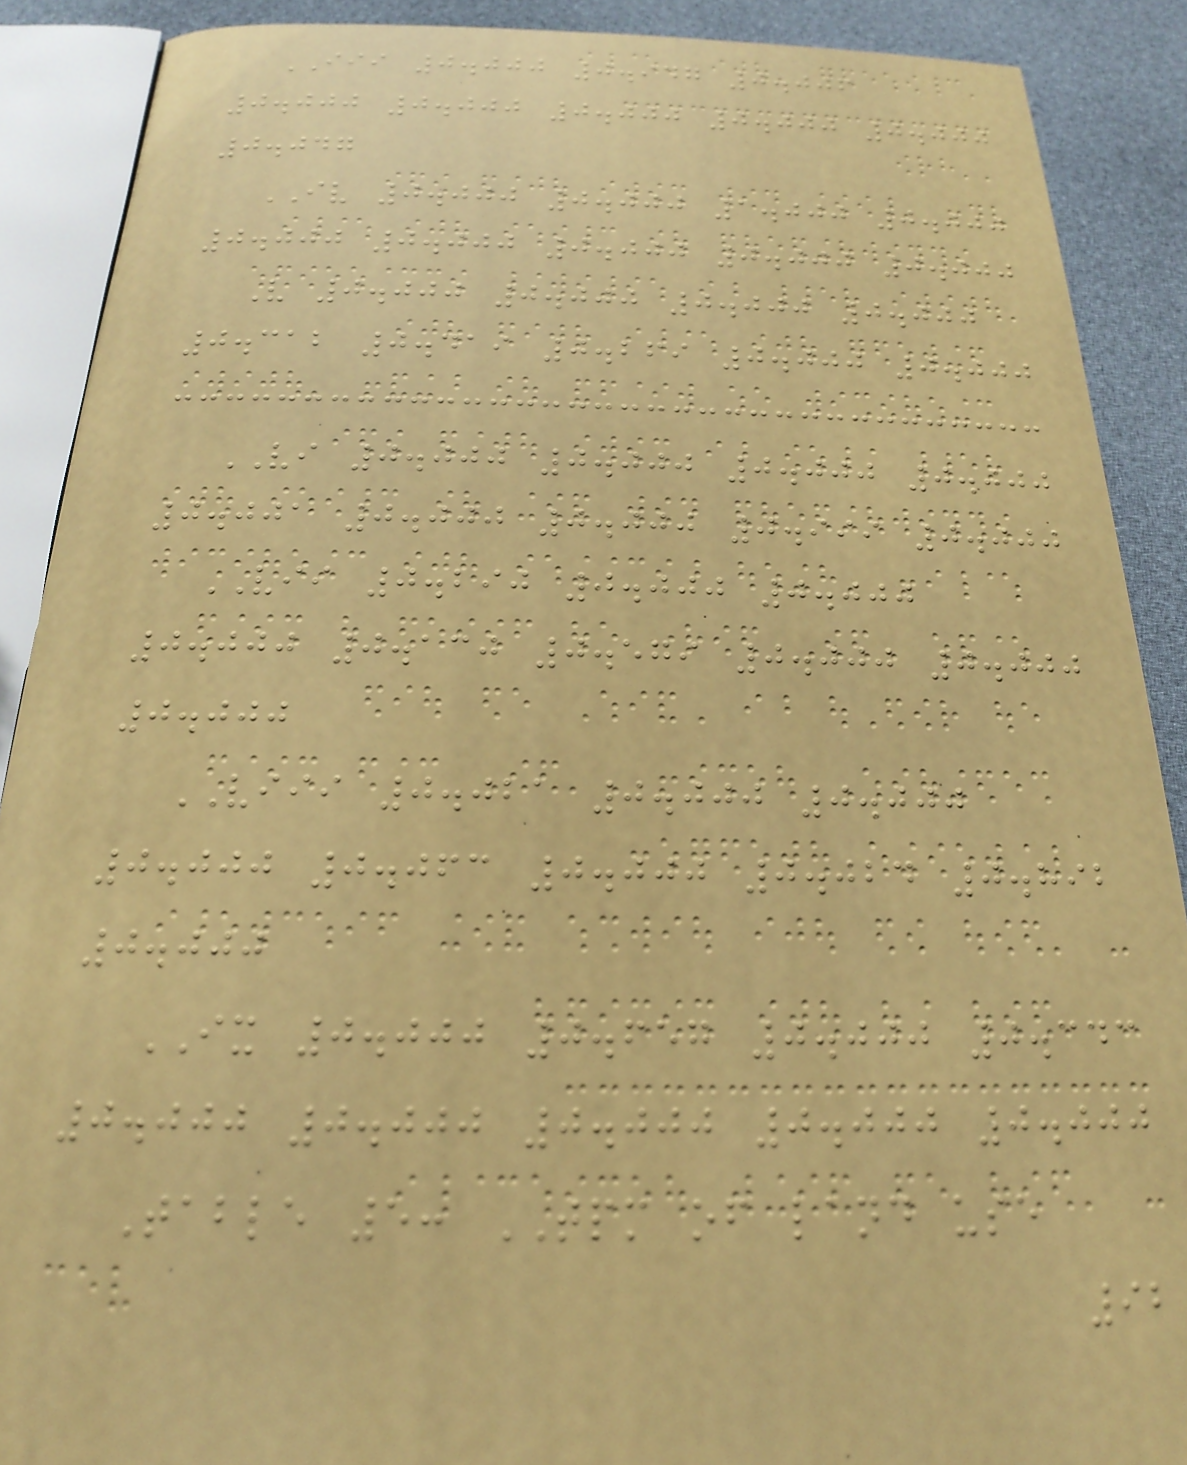III 0.000 0.947 0.006
0.000 0.000 0.000 0.000 0.000
0.047
IV 0.000 0.000 1.000 0.000
0.000 0.000 0.000 0.000 0.000
V 0.000 0.000 0.000 0.000
0.312 0.419 0.269 0.000 0.000
VI 0.000 0.000 0.000 0.000
0.001 0.000 0.000 0.999 0.000
VII 0.290 0.000 0.000
0.000 0.130 0.579 0.000 0.000
0.000
VIII 0.021 0.000 0.000
0.000 0.063 0.000 0.024 0.892
0.000
IX 0.000 0.657 0.000 0.343
0.000 0.000 0.000 0.000 0.000
Table 5: TPM of land use
92
